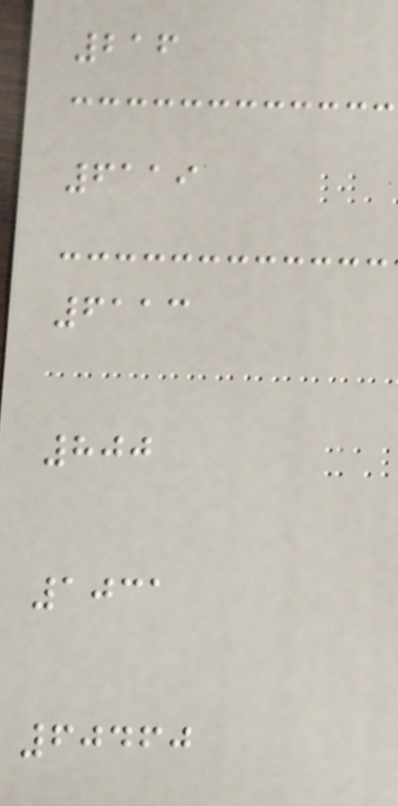216
6119
6113
800
1031
60460
